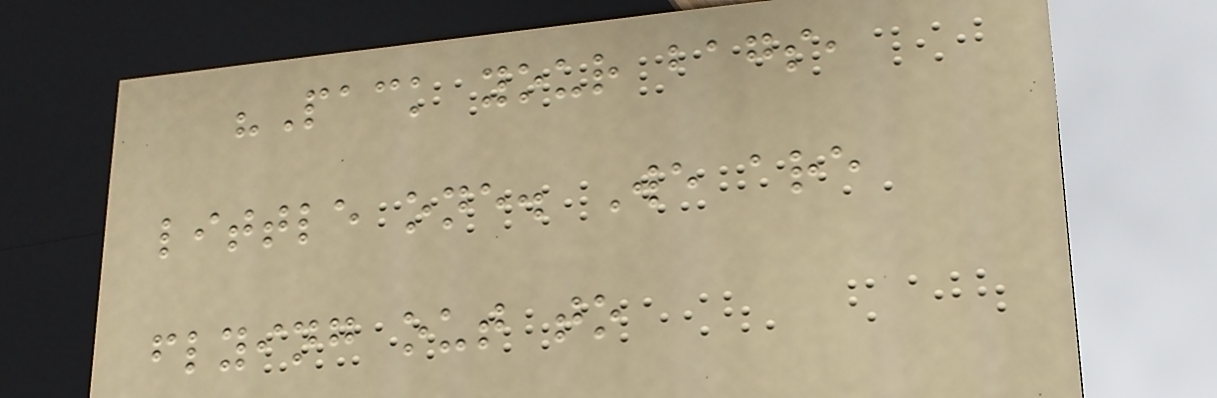"Pack your bags,
little one. We are
flying out to
